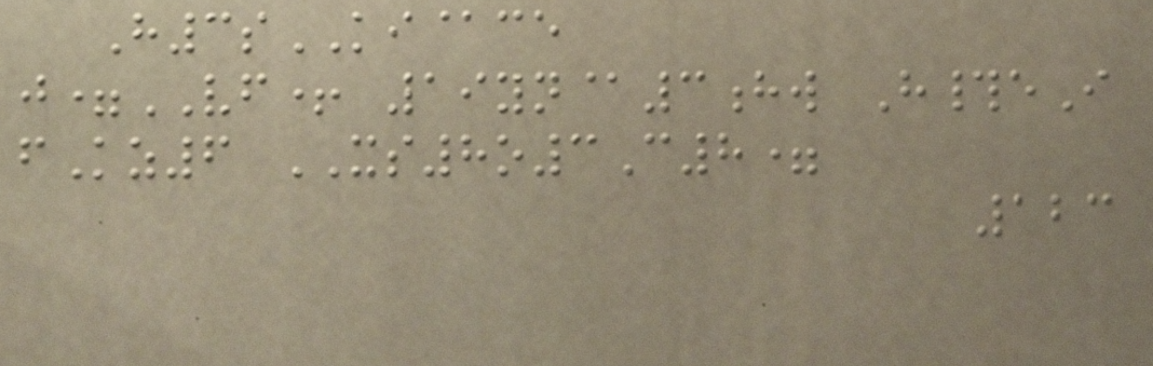H3sKI@ce
j=VF+ 19yn@3hw H#eI
fKz6 XS8o3C8=
123
